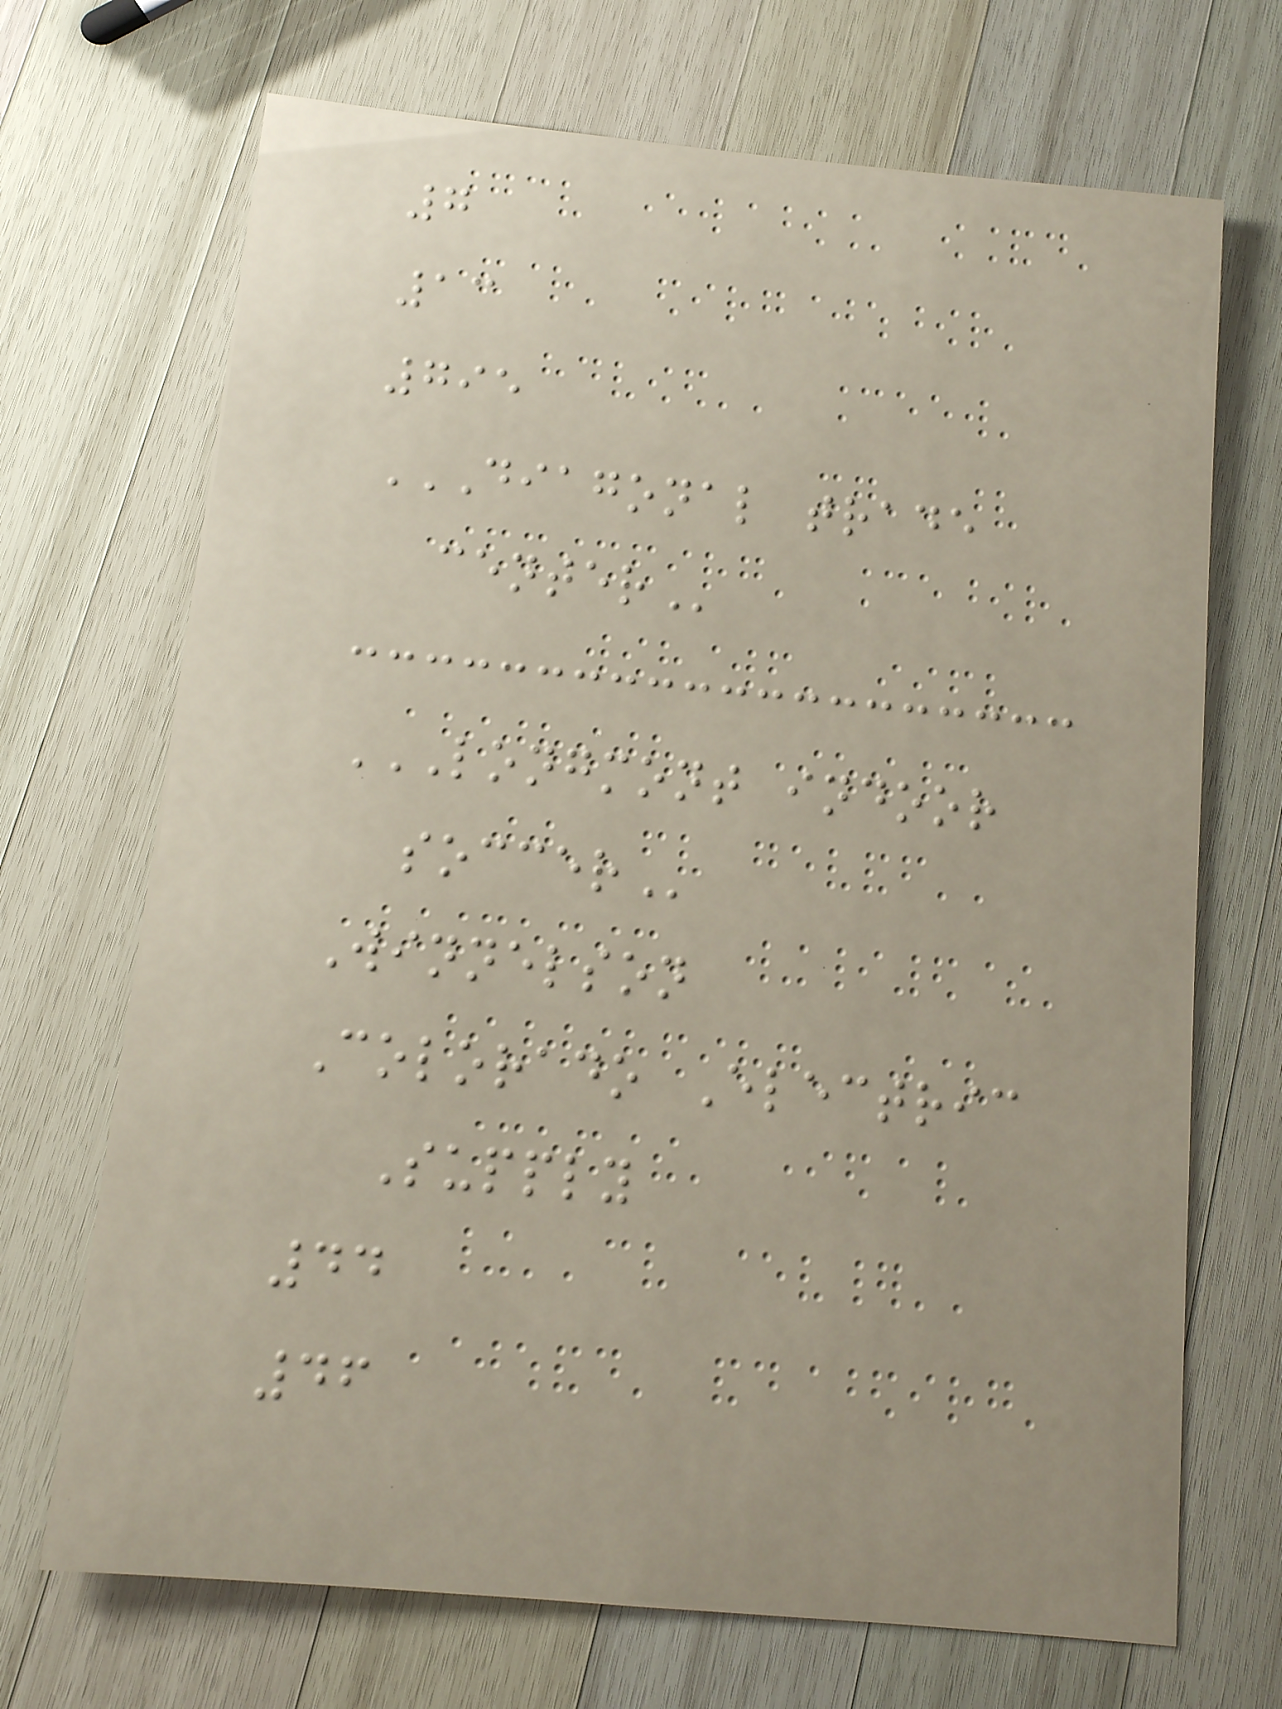7
13
795
DIAGONAL TRADE
CENTER
LONGMONT INDOOR
SOCCER
Winnelson
Colorado Electric
Supply
44
46
